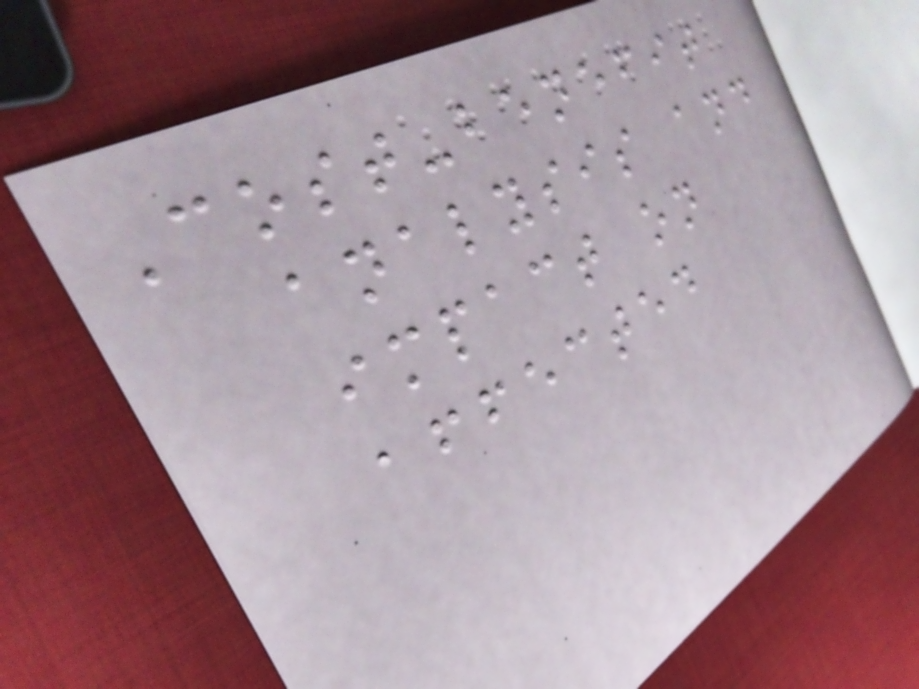Cost-benefit
analysis and
impact on
affected
